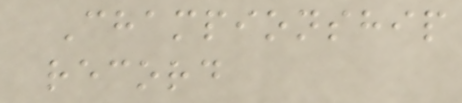Championship
record
